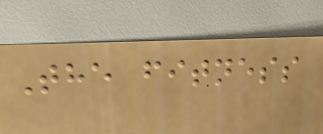The fitness
